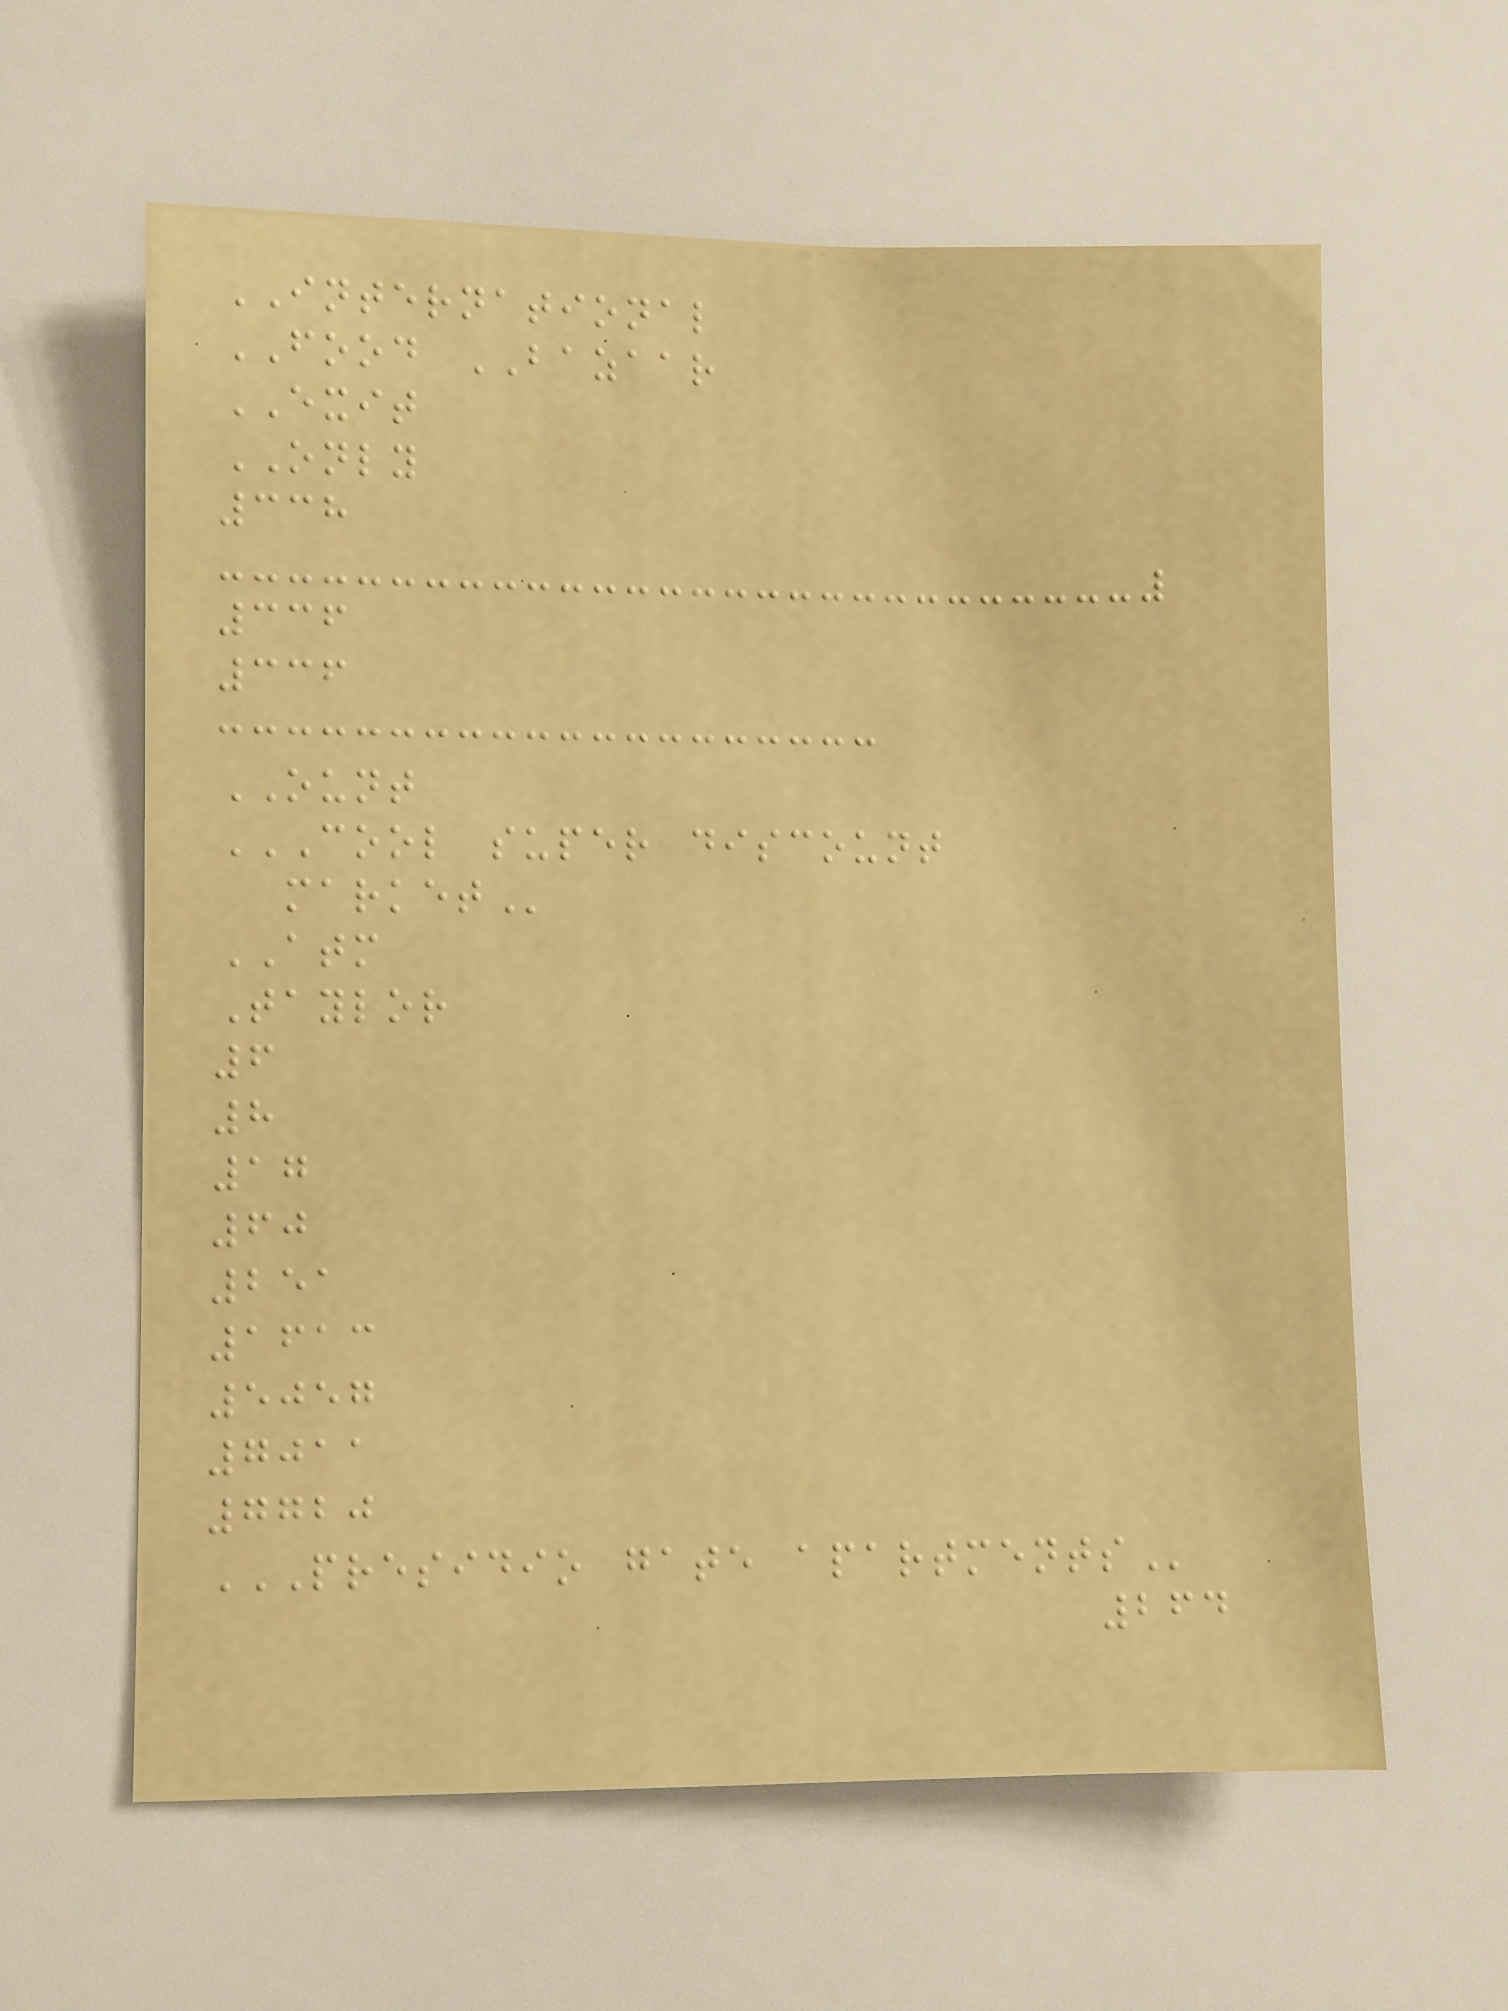INTERNATIONAL
FOOD BAZAAR
EXIT
ONLY
338
336
336
OUNT
COOL SUPER DISCOUNT
MARKET
ATM
Taylor
6
8
17
60
251
1613
5057
7011
7720
PRESIDIO GATE APARTMENTS
264
